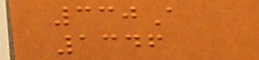330A
1346
